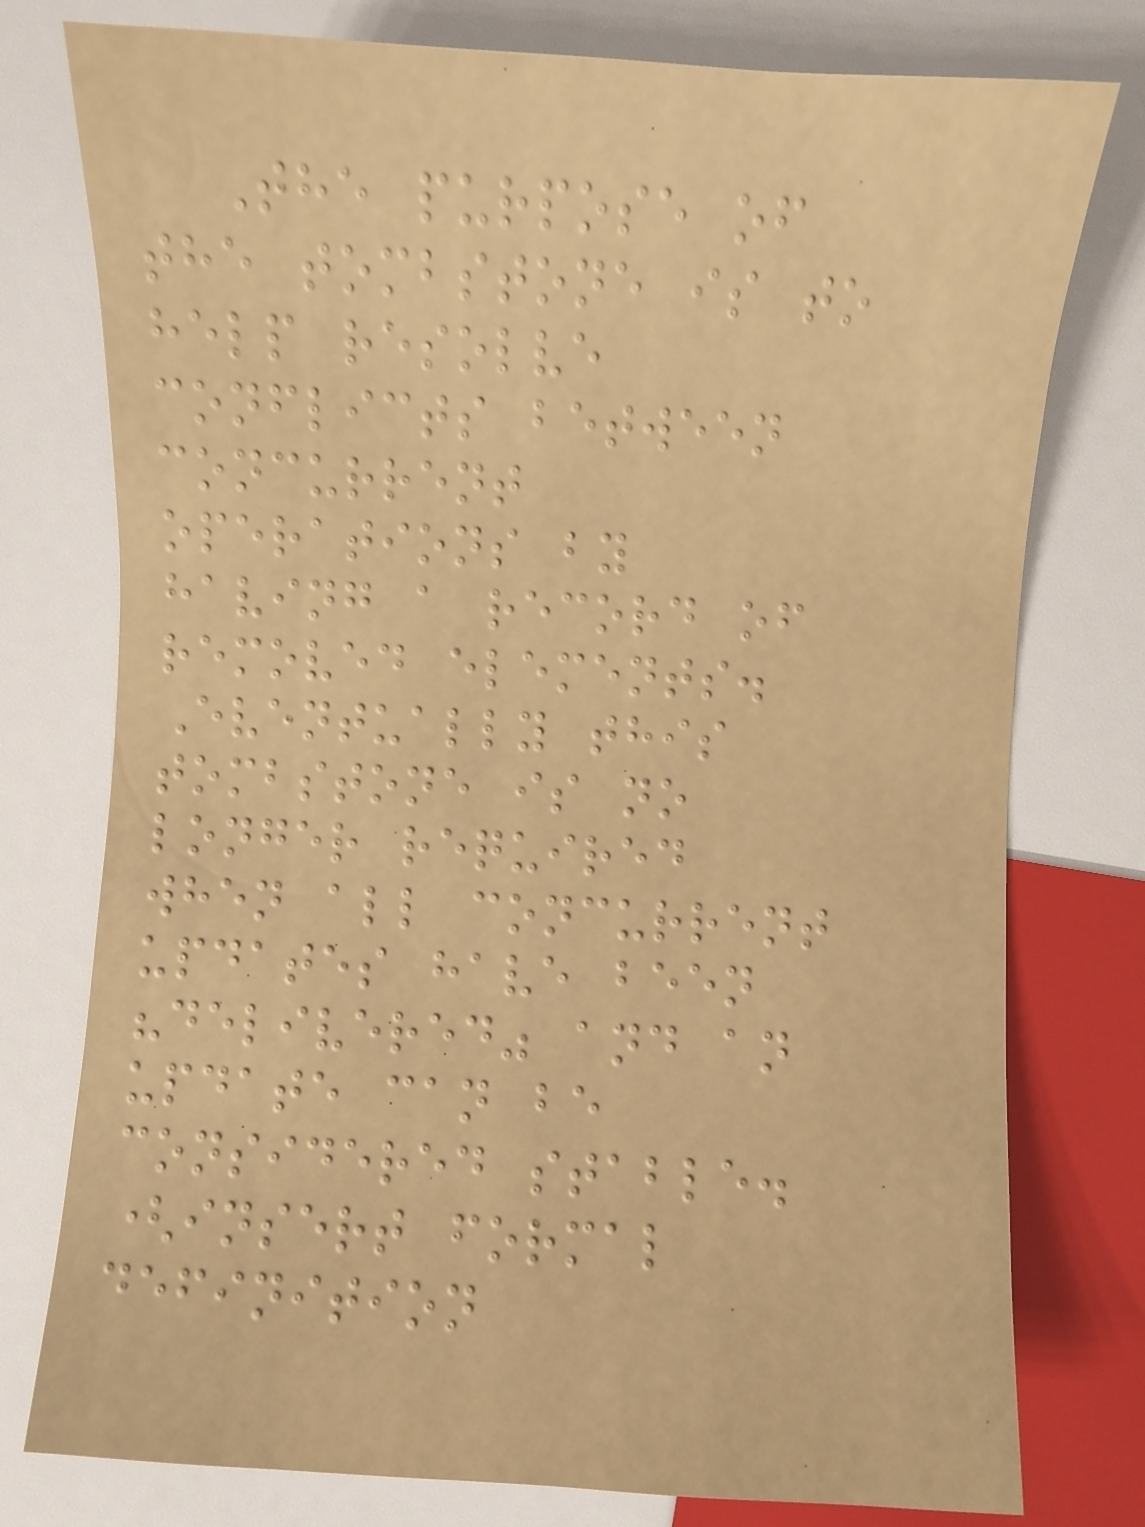The purpose of
the tombstone is to
help resolve
conflicts between
concurrent
operations by
having a record of
removed elements.
Eventually this
tombstone is no
longer required
when all concurrent
updates have been
"delivered" and an
update can be
considered stable.
(insert formal
definition
